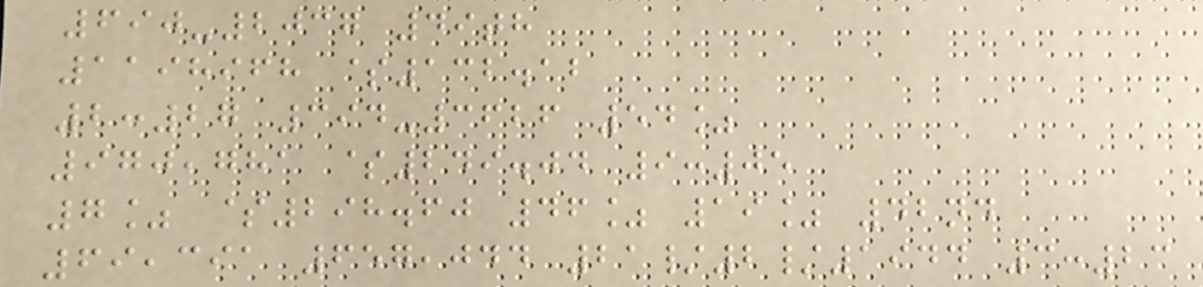690-2037 49th
1198968 $132.12
2:27 394-3626 54%
970,781 $249.04 9:05
7% $298.60 46% 19% 42nd
69,391 657,044 21/2/1944 3:23
